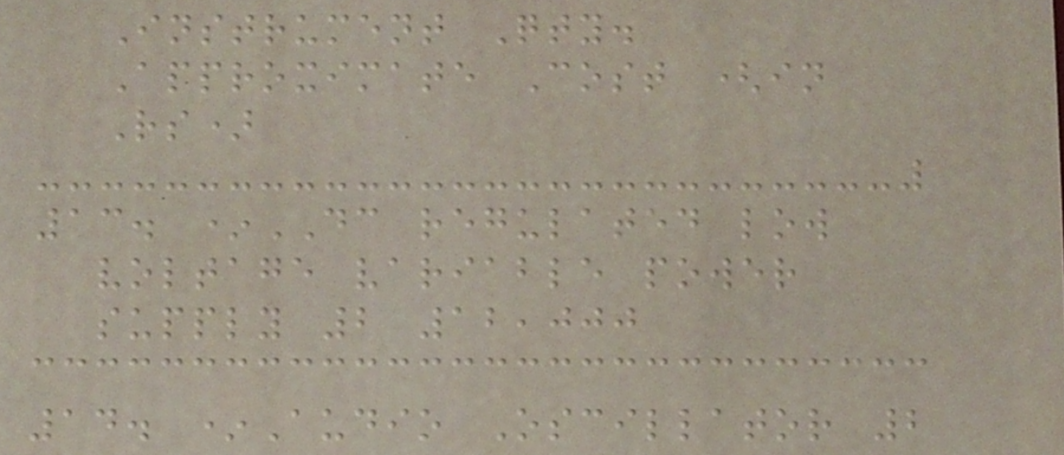Instrument Qty.
Approximate Cost (in
Rs)
13. *DC regulated low
voltage variable power
supply 2 12,000
14. *Audio Oscillator 2
